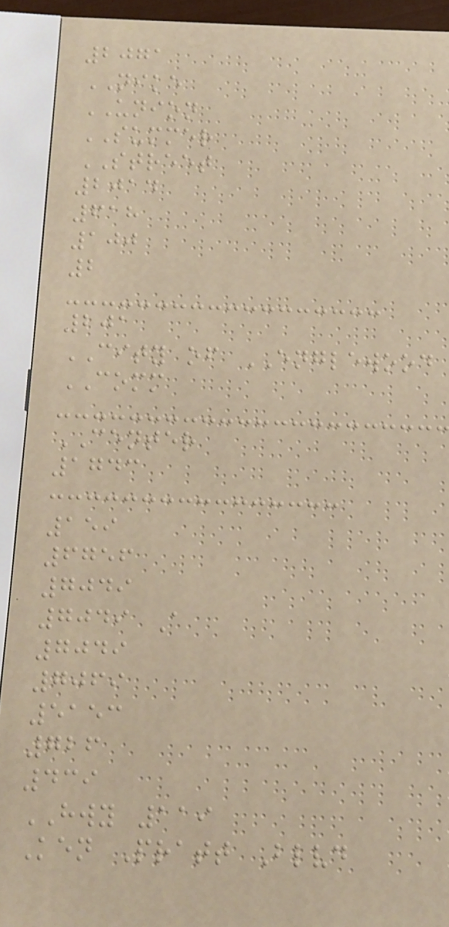2071
NIKE
UNION
SUMMER
STREET
2014
618
100
2
201
CITY of ENGLEWOOD
COMM
CENTER
1743
159
6756
7049
7049 A
7049
7069
5153
726
439
HWY 119
Ken Pratt Blvd
